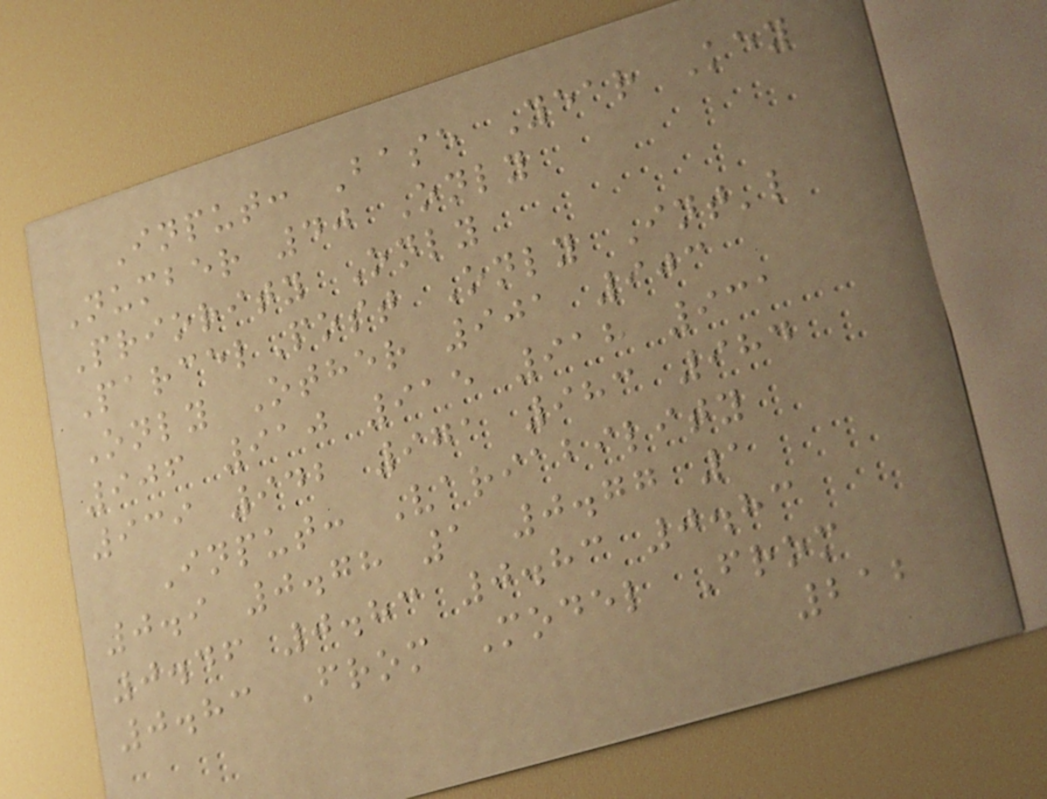Input: Base Year Key
Number 40 Only
Priority Only
ParcelPost Only Int'l
Only Other 901 903
906 910 915 918 931
939 942 971 983 984
Input: Variability
0.9 0.78 1 0.77 1
0.46 0.83 0.83 0.83
0.83 From Model From
212
